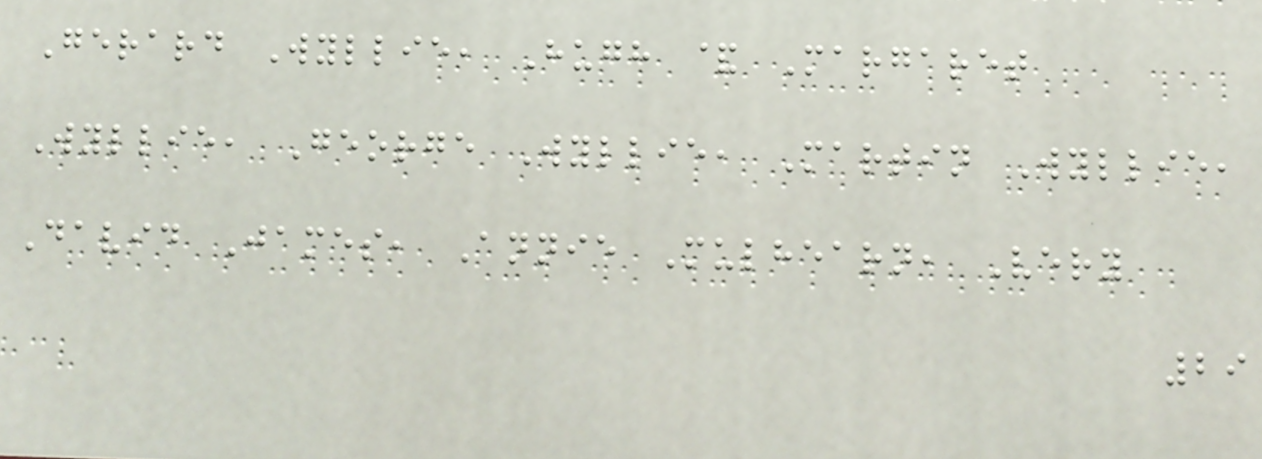Gerard Wyllie, Hugh & Margaret
Wyllie, George Wyllie, Martin Wyllie,
David James, Annie Mulhearn, Very
29
